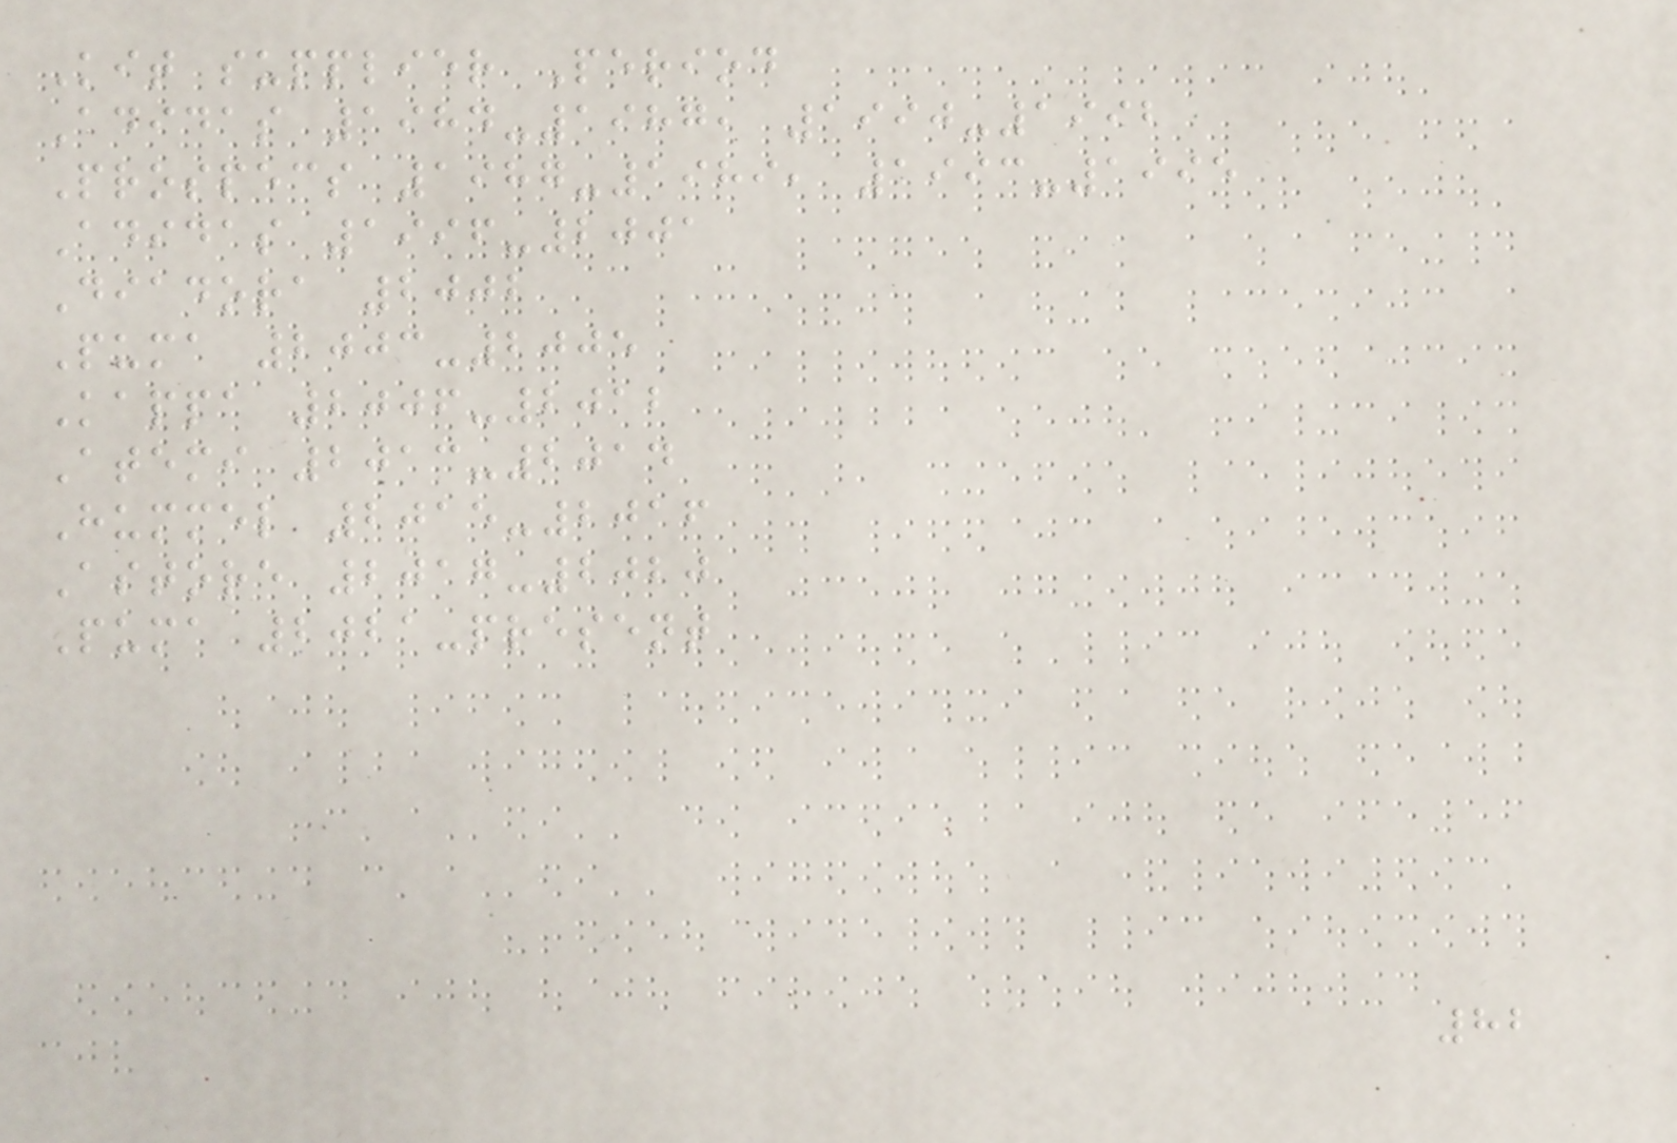Kit supplier Period
Adidas 1984-1987, 1990-1992
Prospecs 1987-1989, 1993-1995
Adidas 1996-2001
Diadora 2002
Puma 2003-2005
Kappa 2006-2012
Atemi 2013-2014
Hummel 2015-2016
Astore 2017-2020
Puma 2021-present
82
